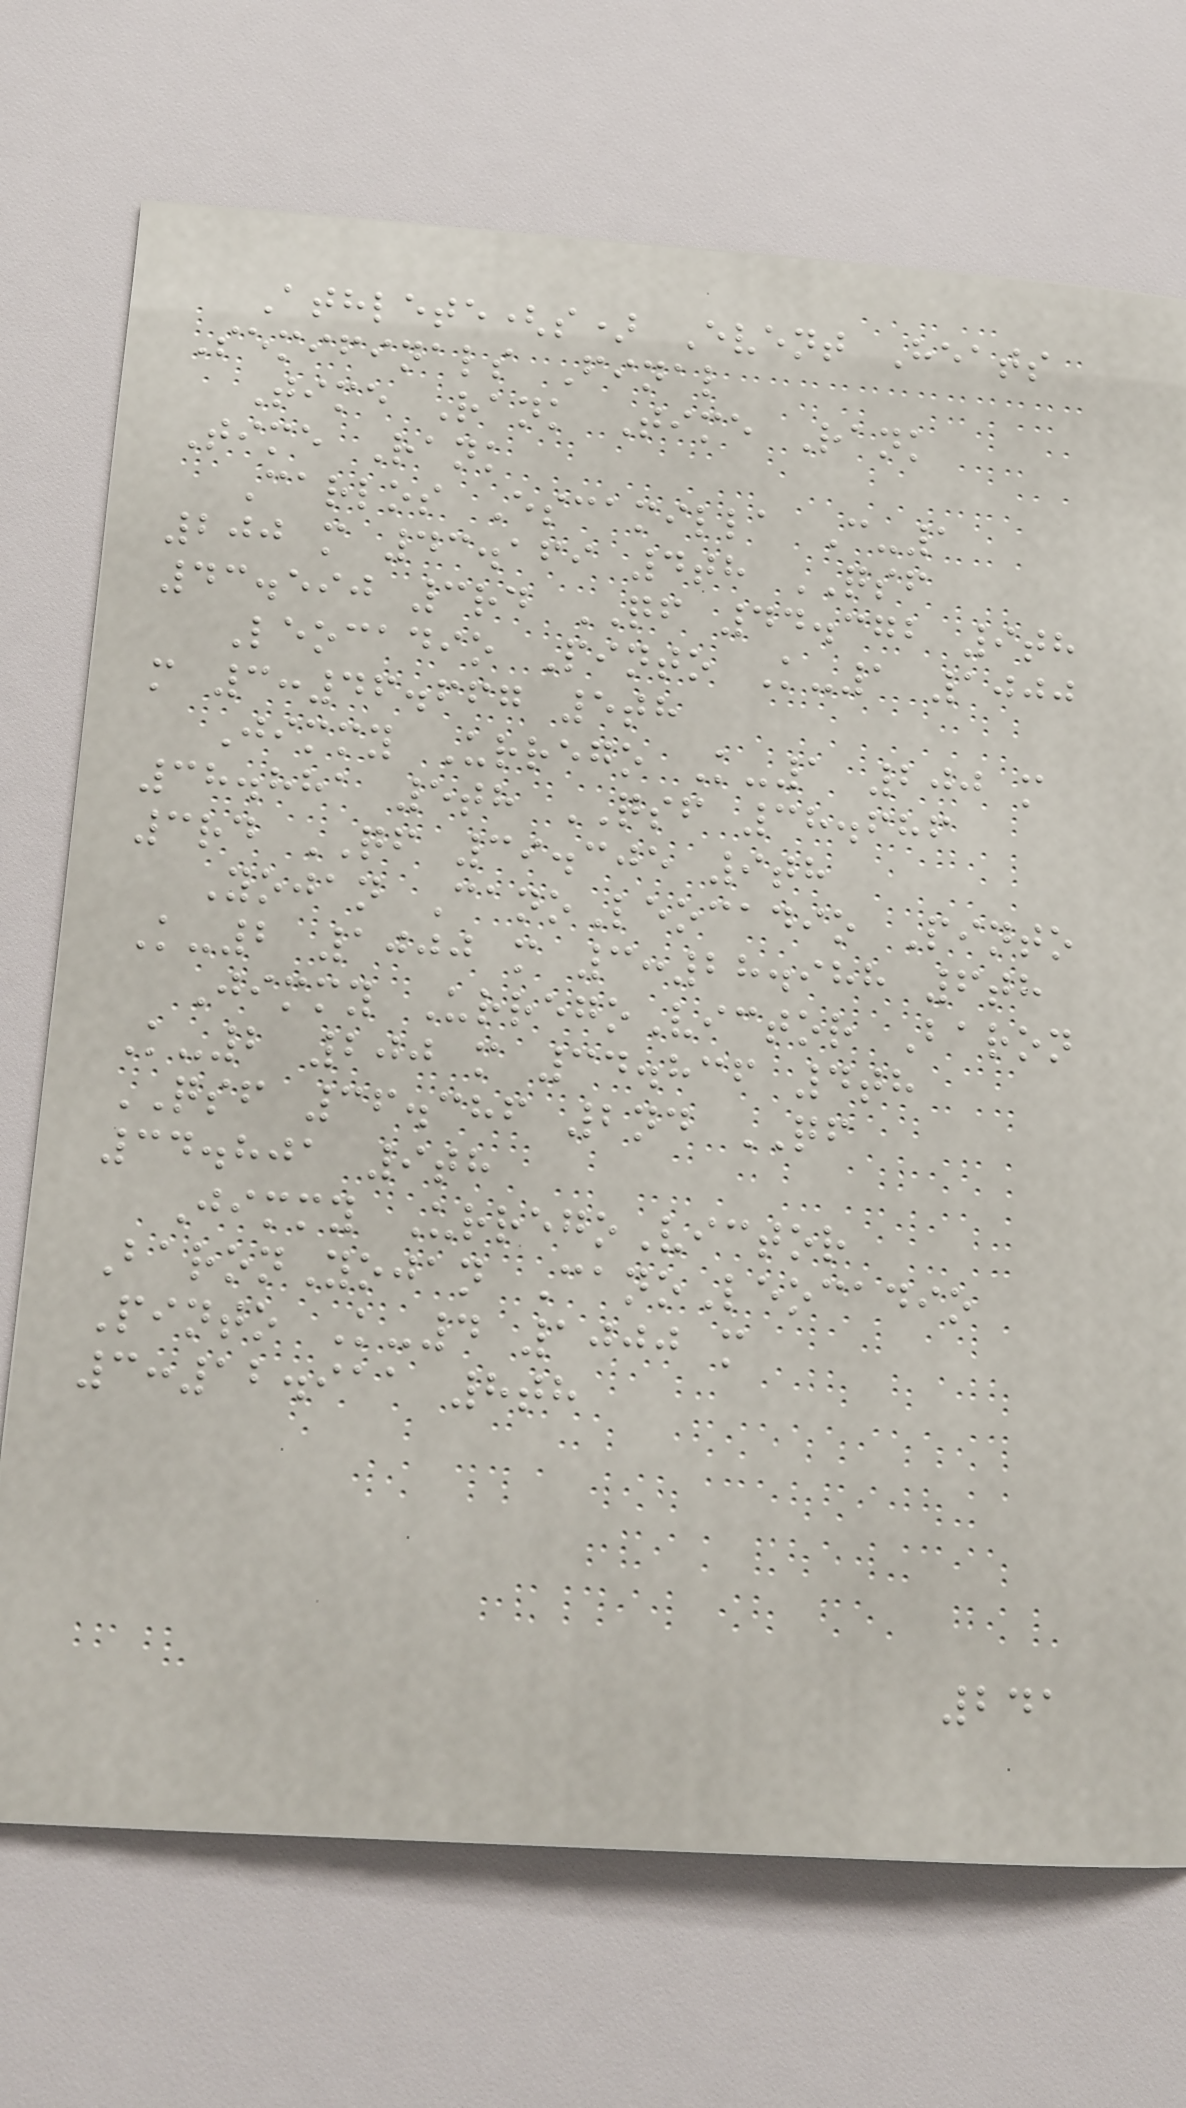Athlete(s) Event Heats
Semifinals Final
Time Rank Time Rank
Time Rank
Carlos Escamilla C-1
200 m 43.169 4th QSF
43.590 3rd QF 44.372 9th
Leocadio Pinto K-1 1000
m 3:46.667 5th
Jimmy Urrego K-1 200 m
38.881 5th QSF 38.686
3rd QF 39.305 9th
Yojan CanoLeocadio Pinto
K-2 1000 m 3:28.988 6th
Jimmy UrregoVictor Baron
K-2 200 m 34.836 4th
QSF 36.386 2nd QF
34.801 9th
Jimmy UrregoVictor
BaronYojan CanoLeocadio
Pinto K-4 1000 m
3:12.911 8th
241
